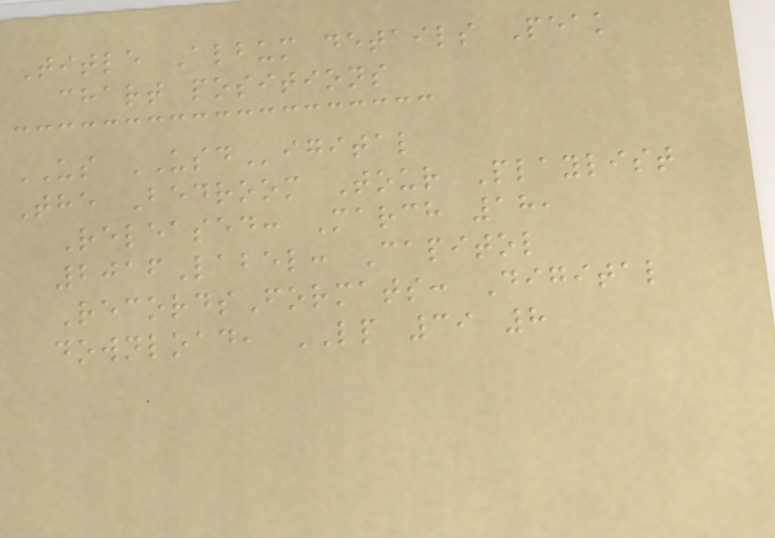Title Album details Peak
chart positions
US USDigital
The Bedroom Tour Playlist
Released: March 18,
2016Label: Capitol
RecordsFormats: Digital
download, LP 39 8
